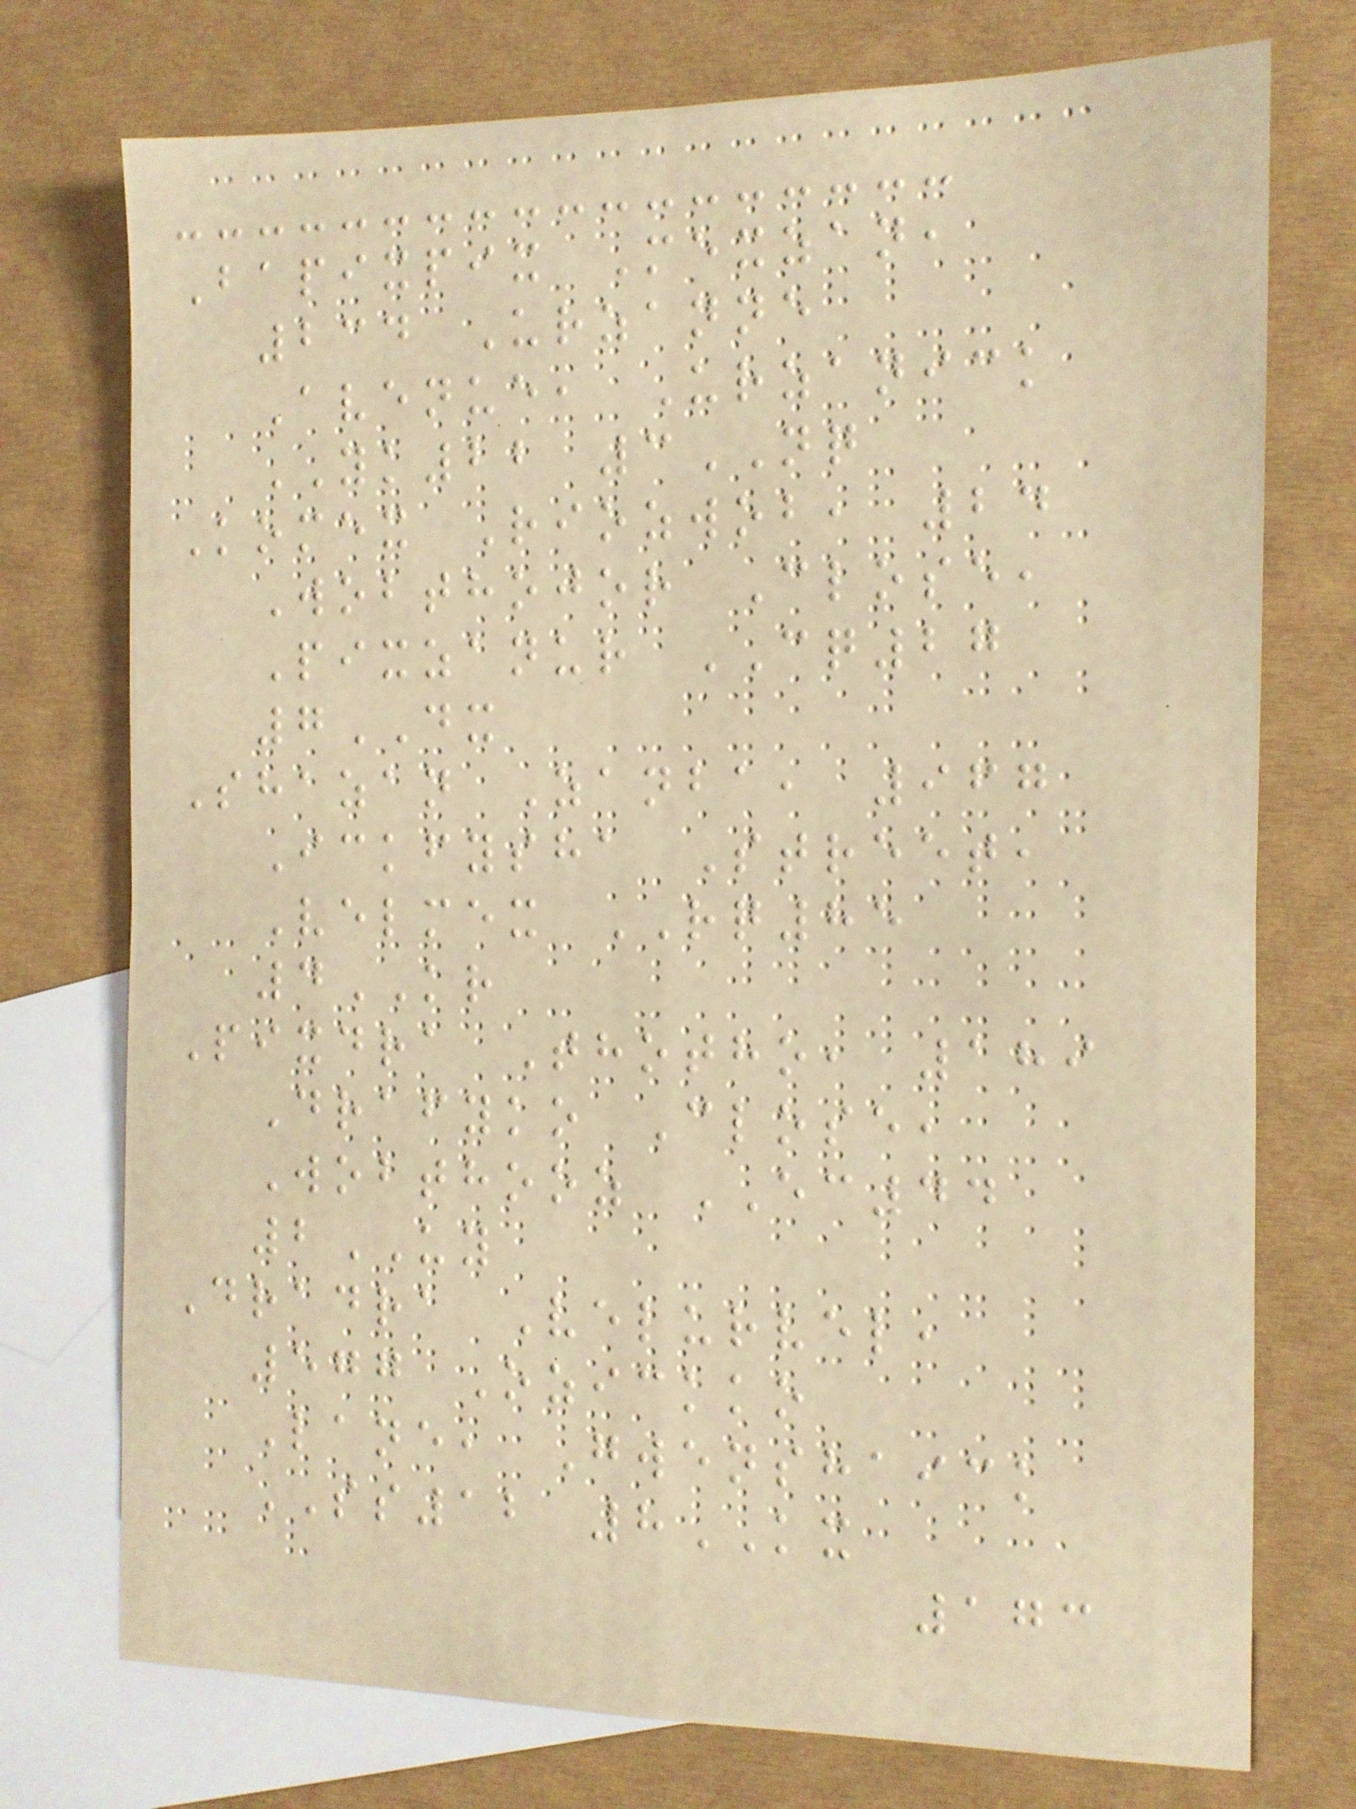Bapixpix Mexzan,
234 Urzanne
Avenue, Urzanick
YK22 3NQ
Komex Riozwob, 24
Wobthojor Close,
Pixzanur CQ27
7DX
Shazan Zanba, 967
Ickfysha Street,
Velmex RQ85
4KR
Pixdra Thotho, 189
Drafyko Close,
Wobthooz EC44
2UY
Dradra Velurvel,
577 Ozickko
Lane, Gwenshaick
SS12 8KX
173
